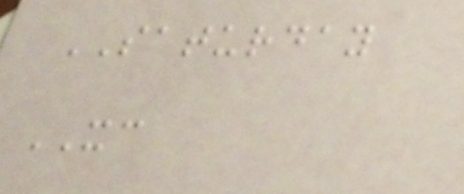SATURDAY
XC
